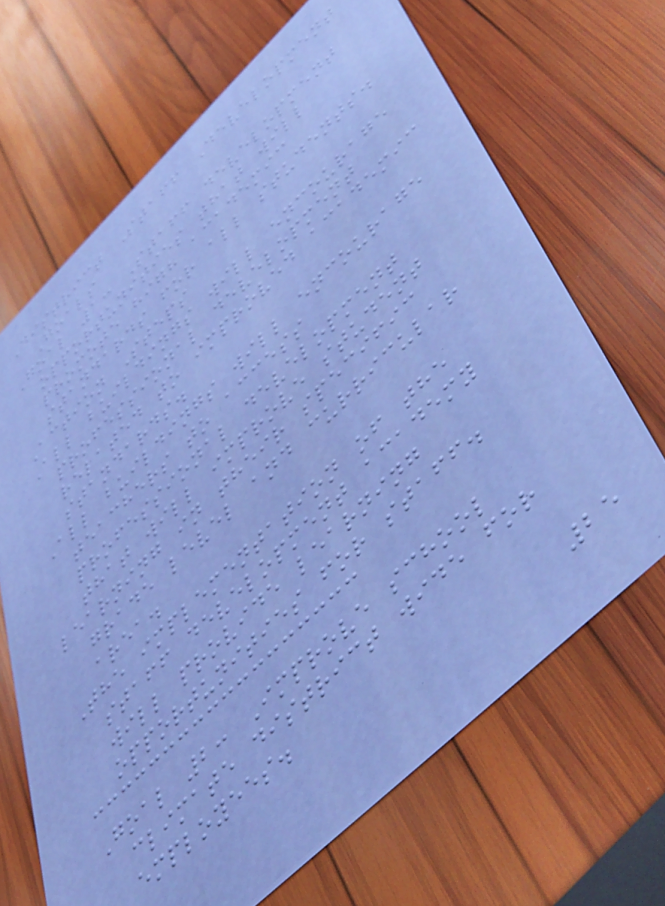District Staff Development
Goals
Goal 1: Staff development
opportunities that will
promote high academic
standards for all students.
Action Steps
All buildings will encourage
professional development
related to improved academic
standards.
All buildings will encourage
teachers to access
professional development
that will improve student
learning in their specific
grade level and curricular
area.
The implementation of the
staff development academy
will provide learning
opportunities for staff.
Goal 2: Improve school
climate district wide for
employees.
25
